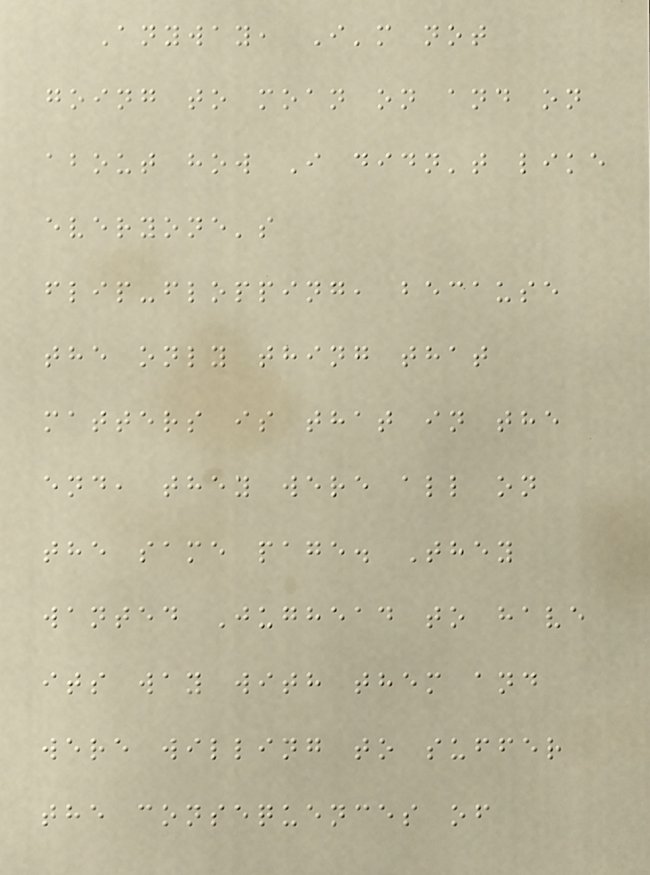Anyway, I'm not
going to moan on and on
about how I didn't like
everyone's
flip-flopping, because
the only thing that
matters is that in the
end, they were all on
the same page. They
wanted Jughead to have
its way with them and
were willing to suffer
the consequences of
